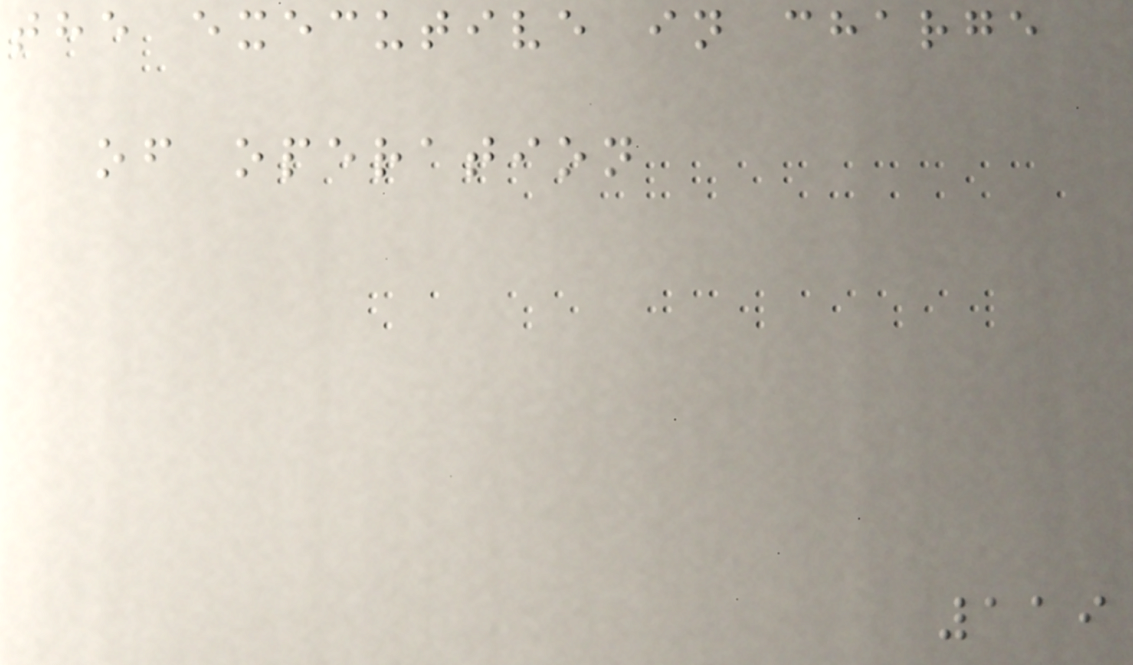the executive in charge
of operation
119
